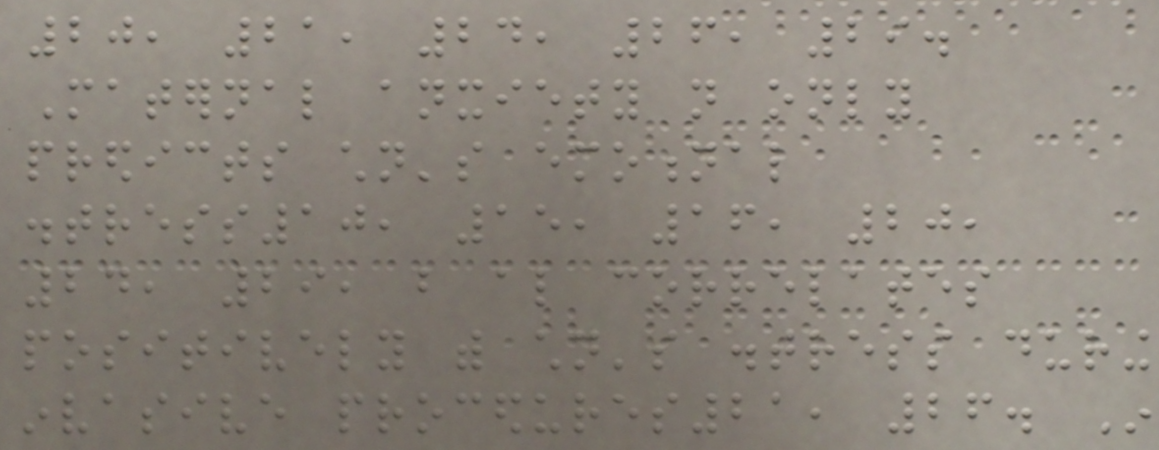20, 21, 24, 26, 29.
Maternal anxiety not only
predicts children's emotional
distress10, 15, 16, 20,
24, 29, but also correlates
positively with children's distress during
invasive procedures21, 26. In
